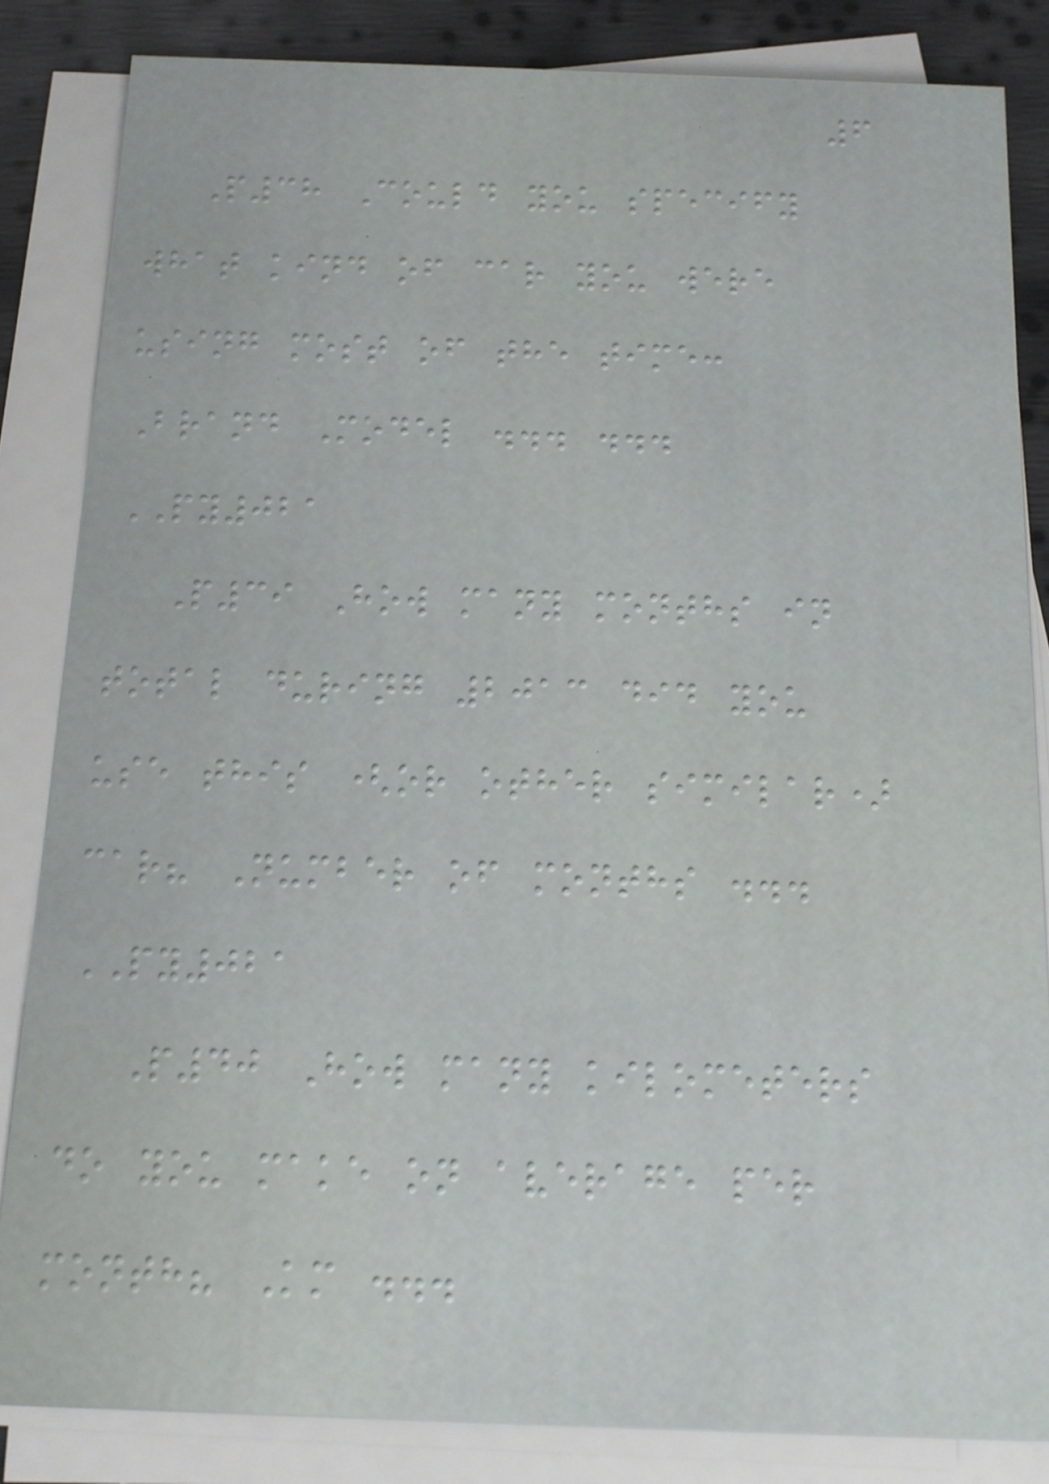6
P38 Could you specify
what kind of car you were
using most of the time:
Brand Model ... ...
PY021
P39 How many months in
total during 2013 did you
use this (or other similar)
car? Number of months ...
PY021
P40 How many kilometers
do you make on average per
month? Km ...
